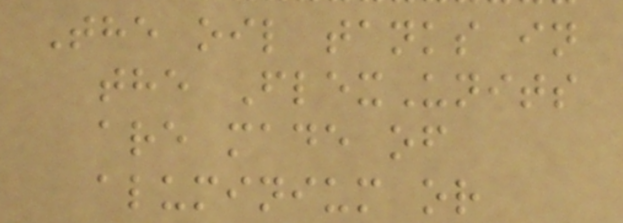The oil tanks in
the FlexUnits
are made of
aluminium or
